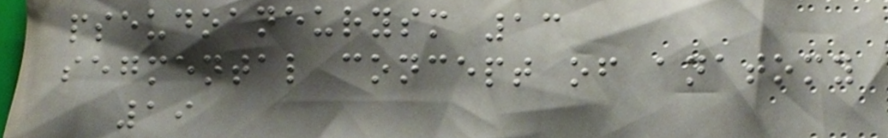pseudoaneurysm 13
segmental concept of anatomy
19
